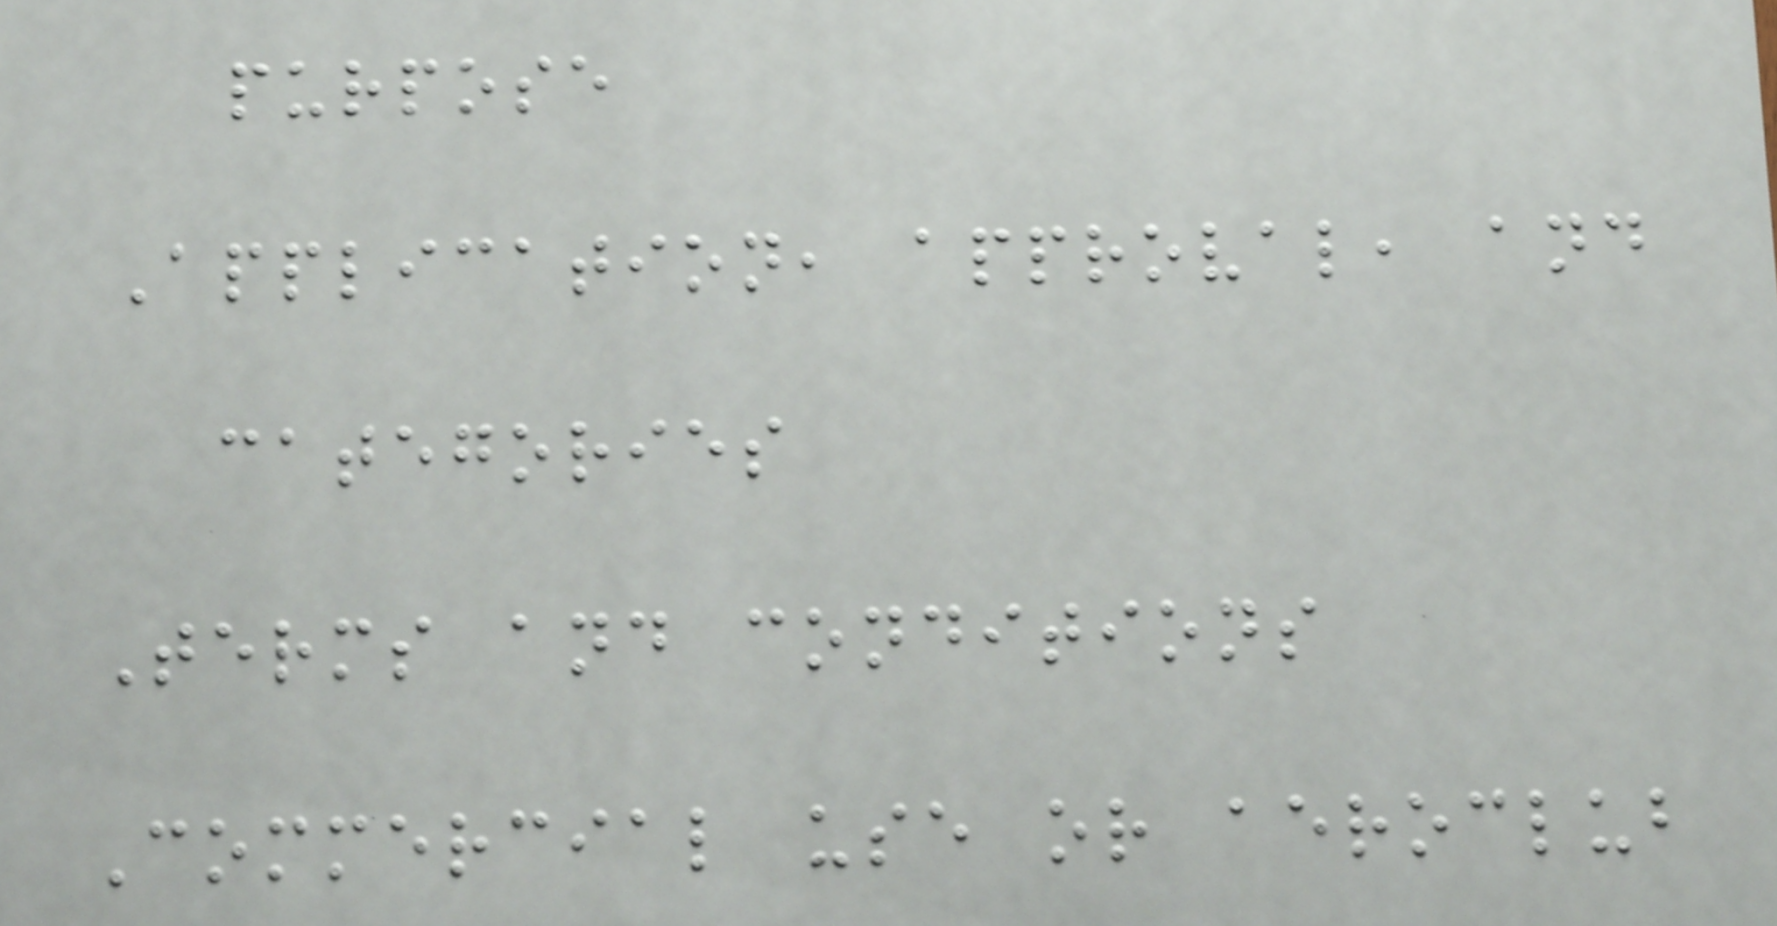purpose
Application, approval, and
categories
Terms and conditions
Commercial use or aeroclub
